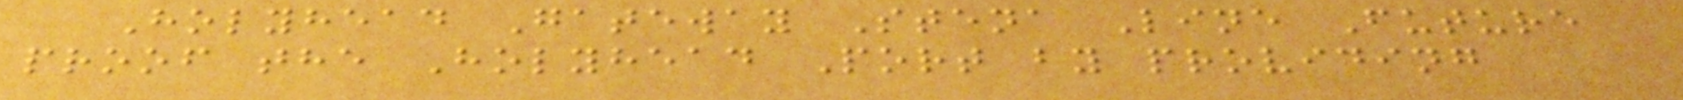Holyhead Gateway Stena Line Future
proof the Holyhead Port by providing
